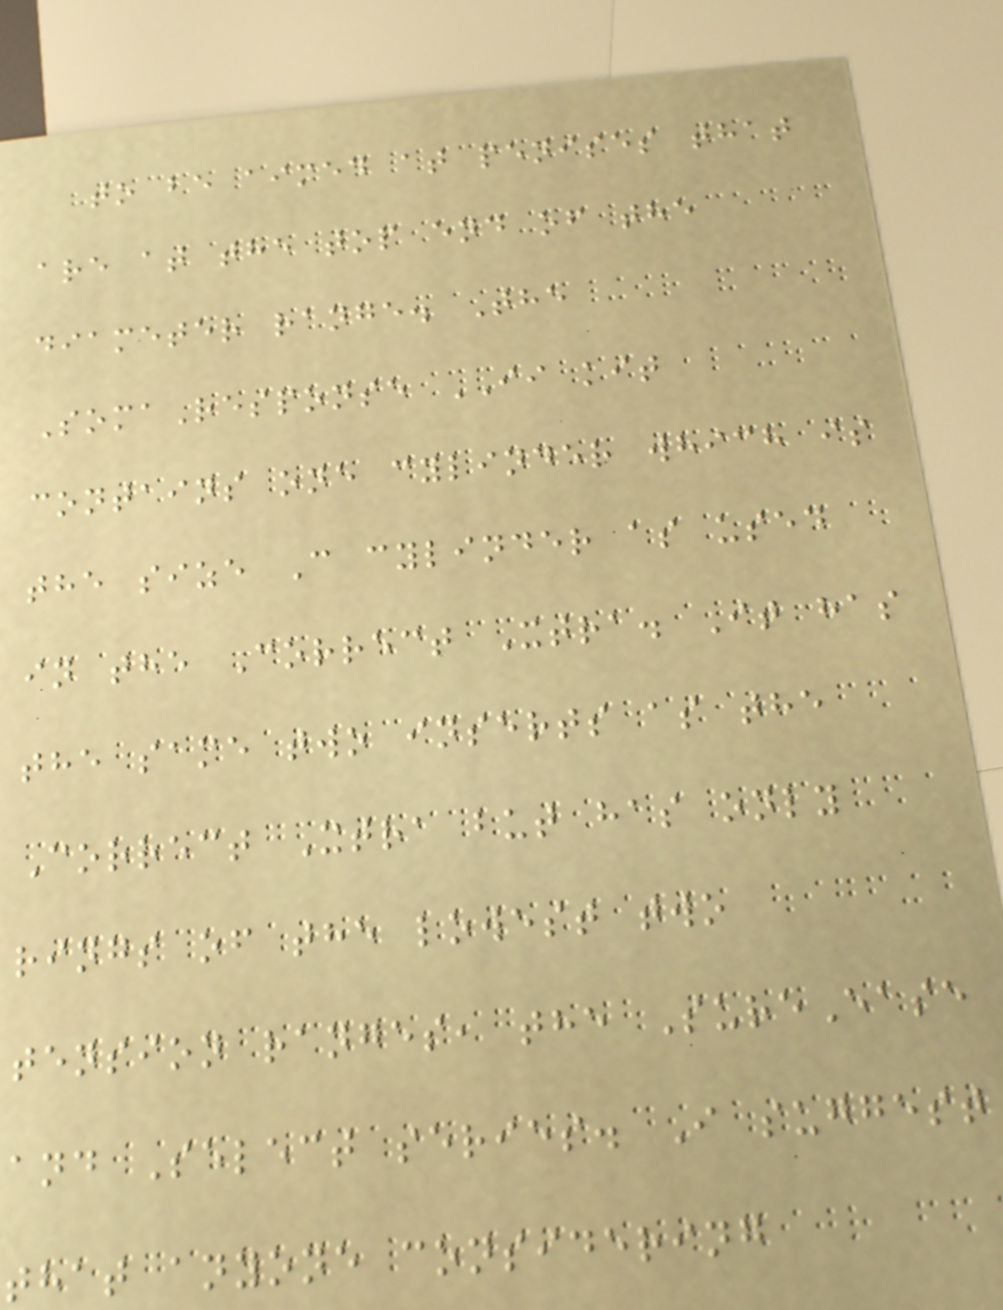to be aimed at penises that
are at the top end of the
diameter range. The
SomaResponse II kit
contains one cylinder which is
the size C cylinder as used
in the Correct Xtra. It has
the same two inserts as the
Correct Xtra but has only
rings of the lowest two
tension ranges, the SureEase
and Select series. I suggest
that anyone considering
